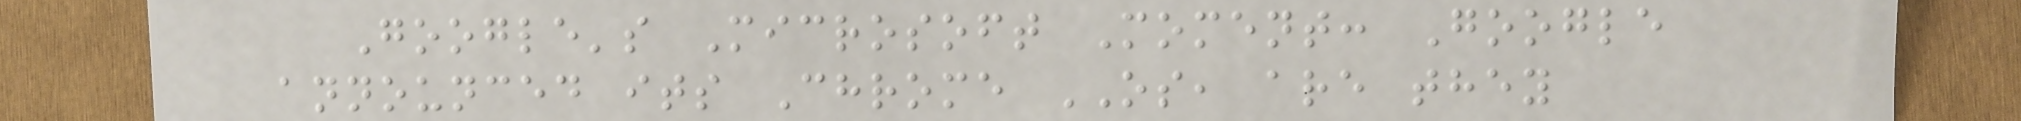Google's Microsoft Moment: Google
announced its Chrome OS, are they
